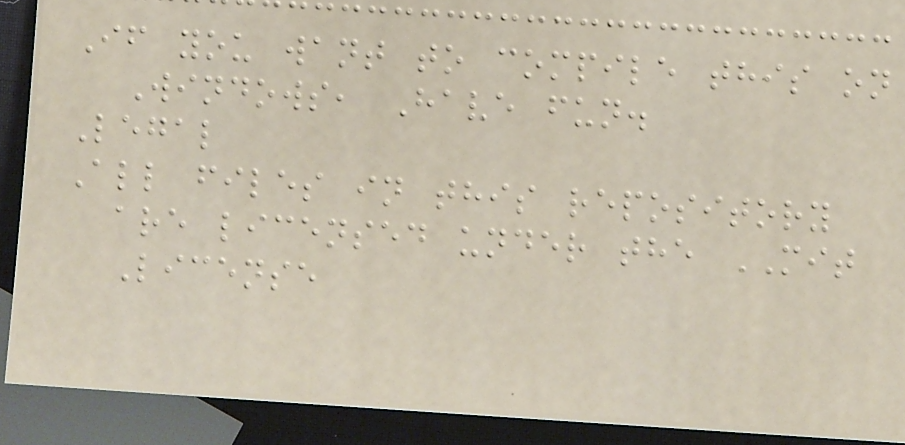If you want to compile this on
Windows, Have fun.
Legal
All files in this repository
are licensed under the MIT
License
